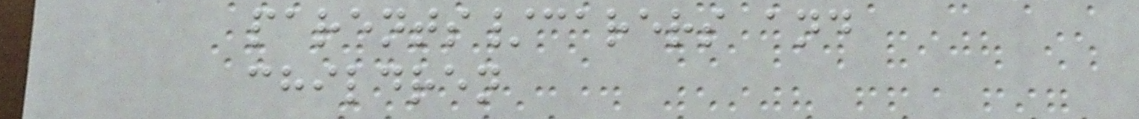parents/carers and
children
